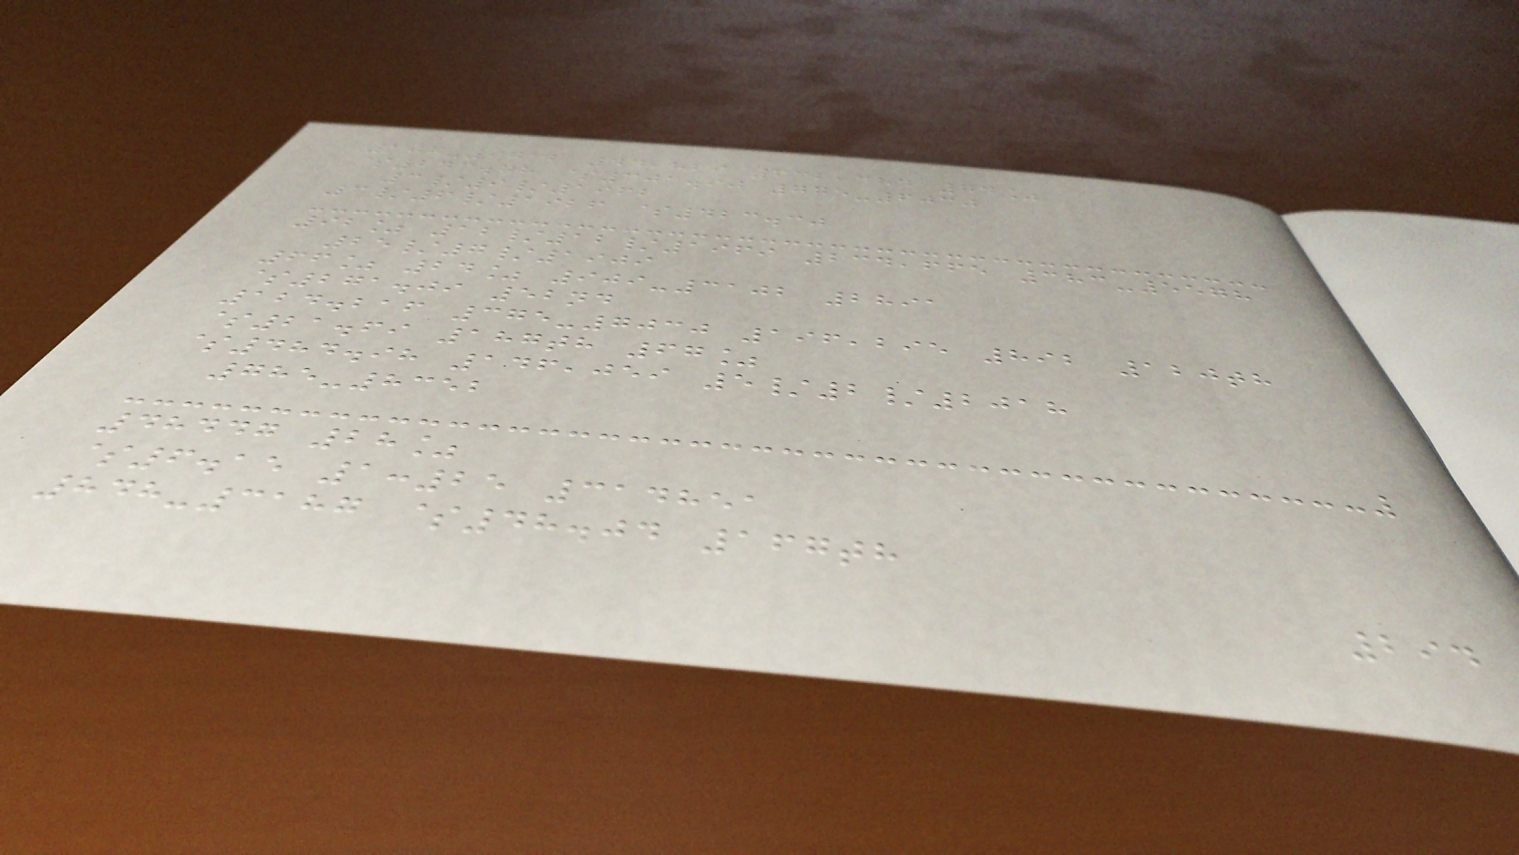107-9712 44,829 632,384 74%
$243.78 $301.90 775-6030
3/9/1962
3/6/1926 $423.30
92% 12/12/1969 234,665 383-5578
25/7/1909
66% 24% 909-3102 2891
$271.09 52nd
124.216 375-7030 196,295 892 120th
$21.69 187th 67%
$484.98 146,059 5/2/2018
785-8352
48447 28%
$6.15 1:25 314851
848-3187 $48.04 167th
294
